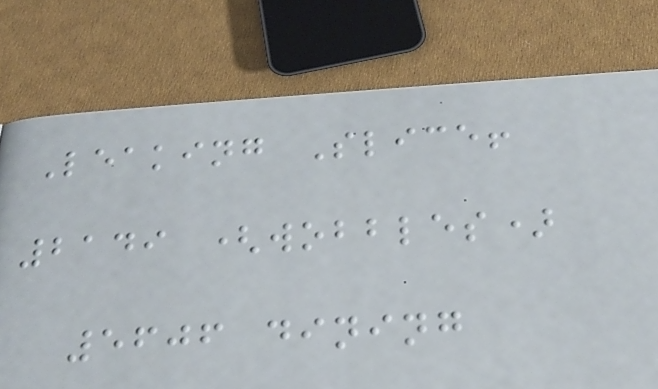Leaking Slice!
2149 (wobbles)
5606 dining
